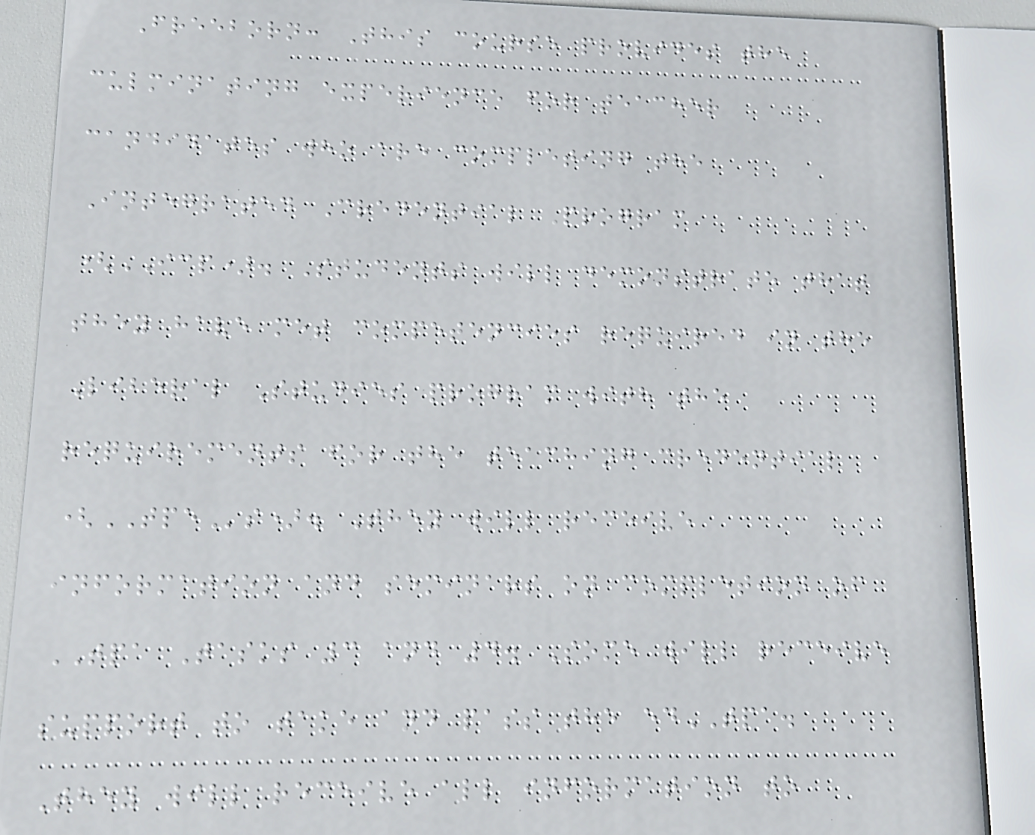Freeborn: This course provides the
culminating experience for teacher
candidates who are completing the
Integrated Credential Program
(ICP). Students will demonstrate that
they have met competencies required in the
Liberal Studies program with the
requirements for the teaching credential
(TPEs). They will receive
information and seminars on completion of
TPA Tasks 3 and 4. Some will receive
support to take and pass the edTPA.
They will receive all information to
